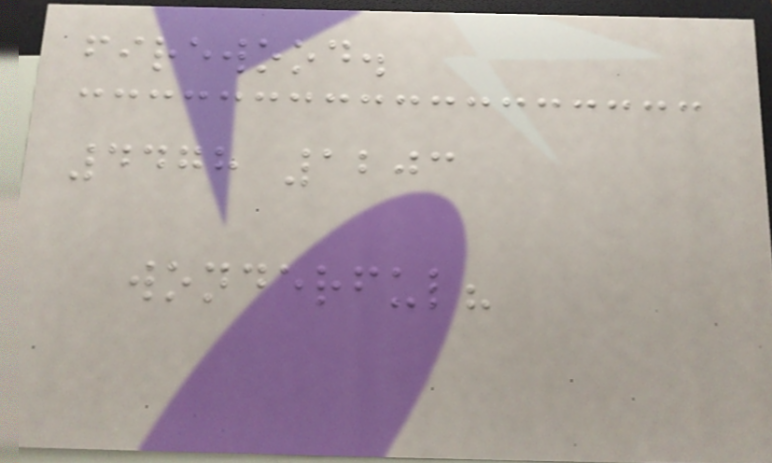firewood.
4478 1203
wonderful?
